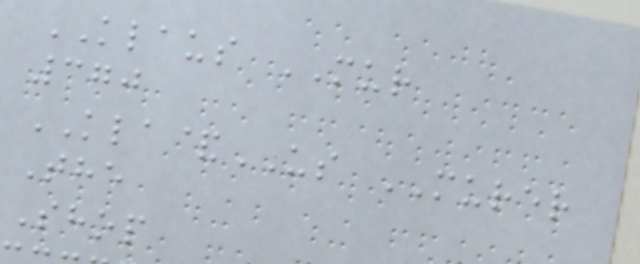KLAUS MUR
370
KLA&US MURER
The
Shop
